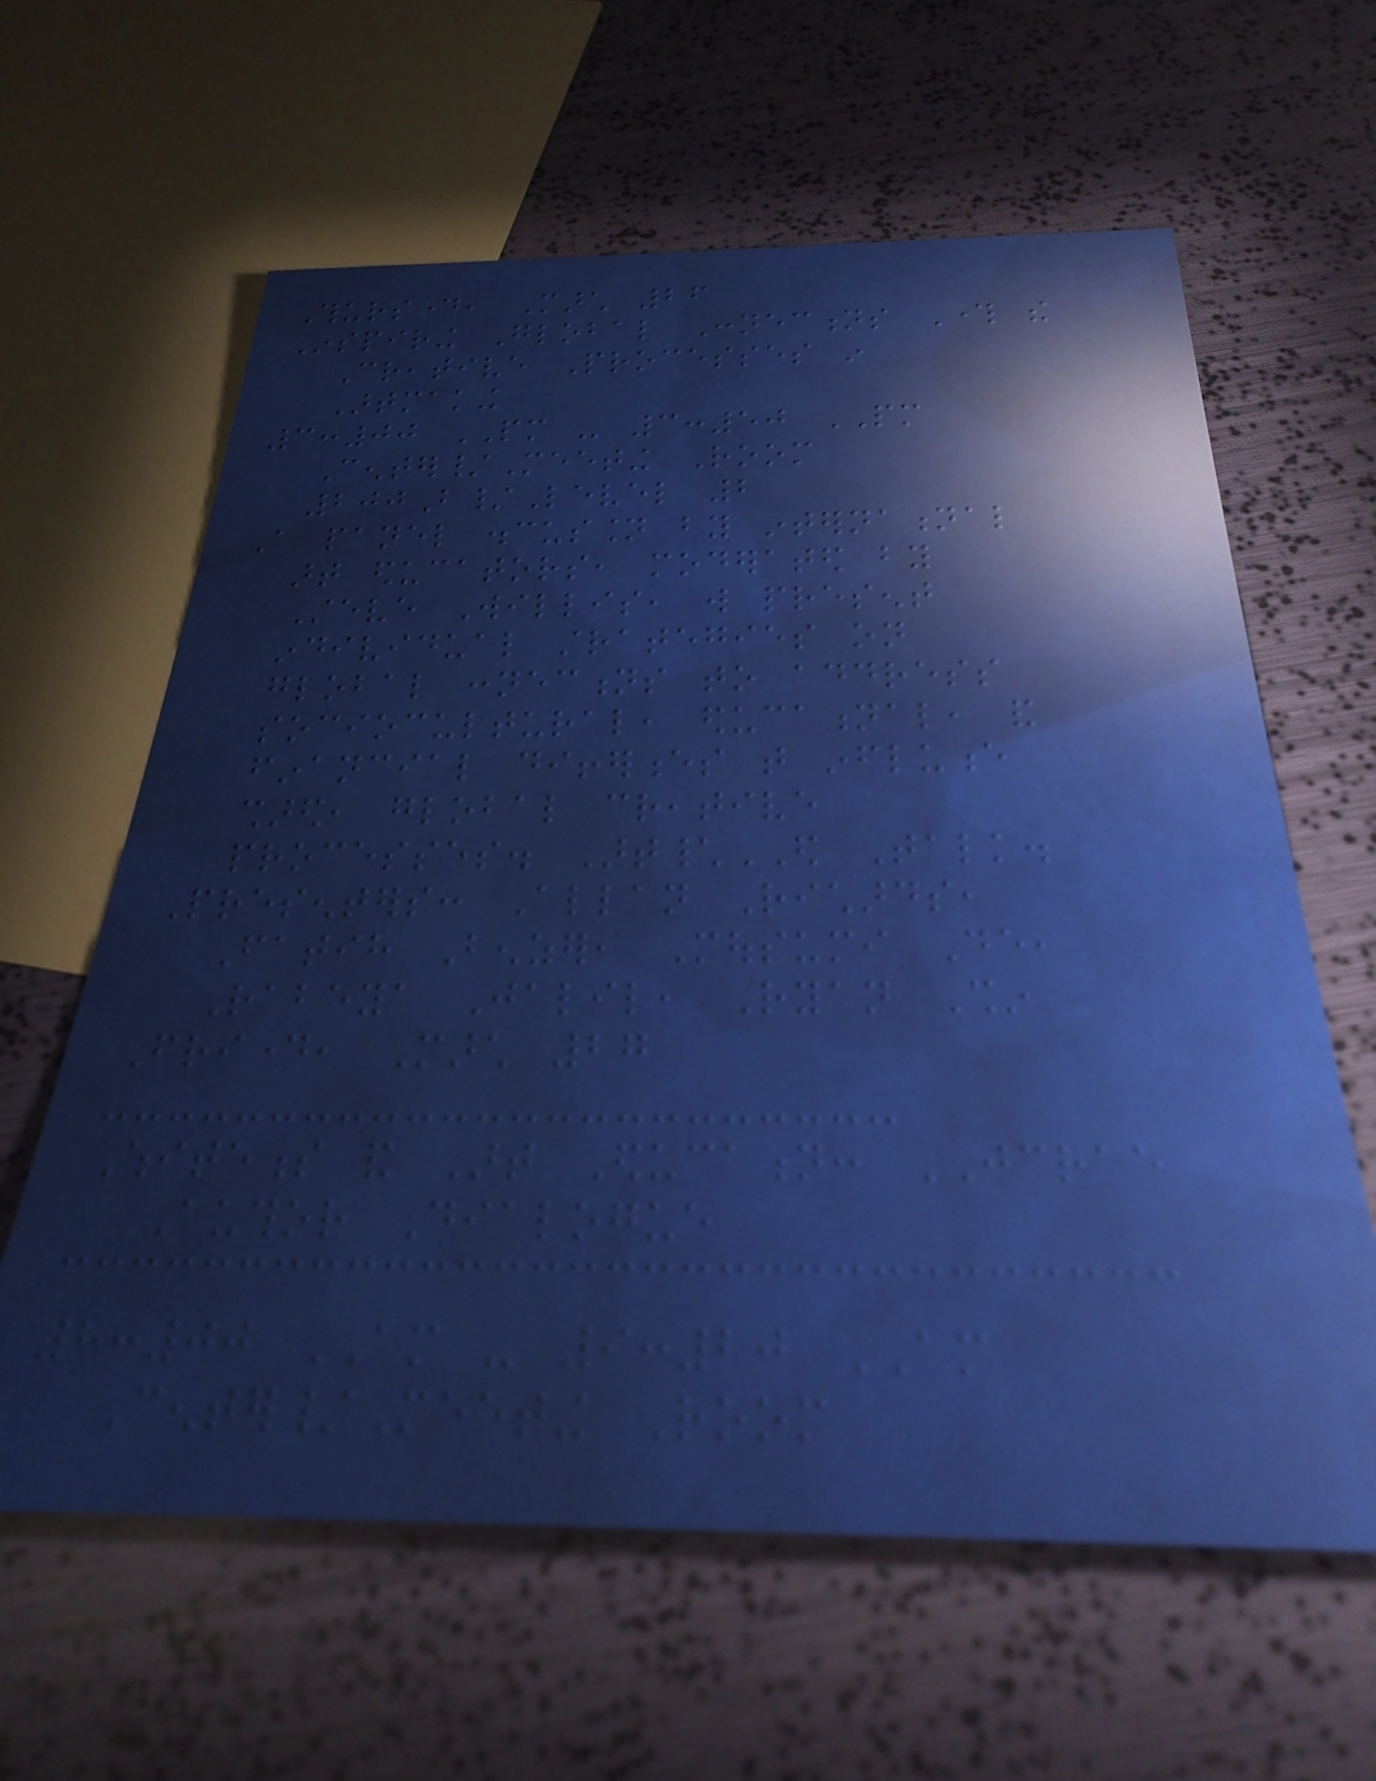Thursday, March 26
Inspiring Global Connections Through the
Creative Processes in
Artmaking
3:00 PM - 3:50 PM
Center/Meeting Room
200B/Level 2
A panel discussion by international
art educators, moderated by
Steve Willis, will present
individual strategies on
global connections to address
sociocultural, educational, and
financial differences that influence
shared, global creative
processes. Art\ED Talk.
Presenters: Allan Richards,
Fatih Benzer, Mousumi De,
Rabeya Jalil, Ryan Shin
Friday, March 27
Whiteness and Art Education: JCRAE
Author Dialogue
8:00 AM - 9:20 AM
Center/Meeting Room
